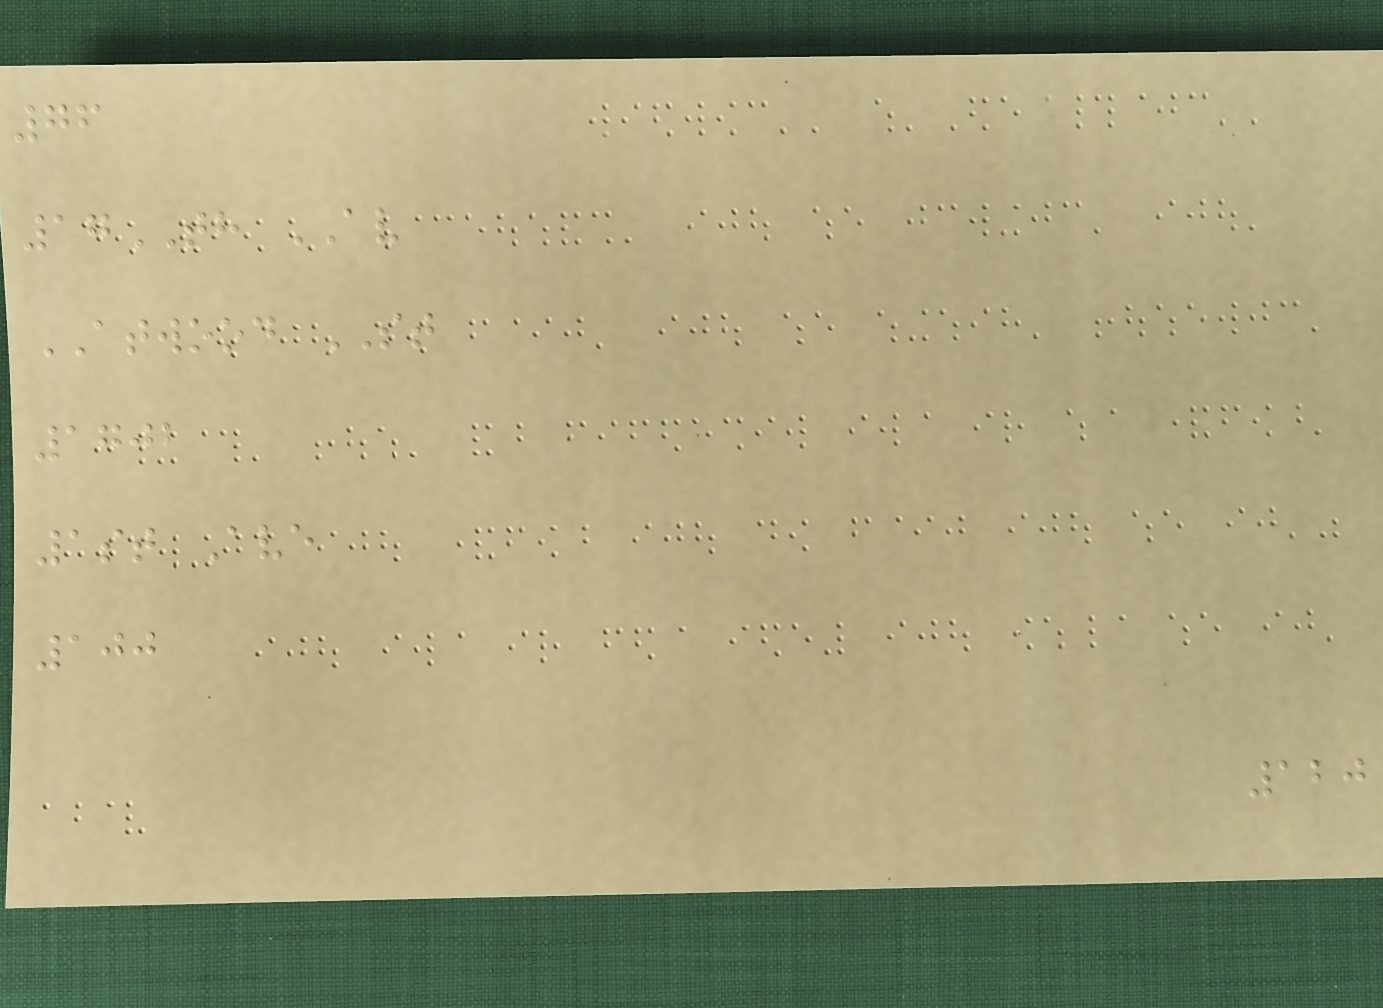76
17TH AV
ATWOOD ST
1702
1st Ave
100
120
